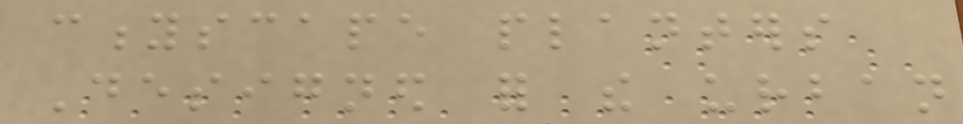cityscape planters
Designed for the urban
